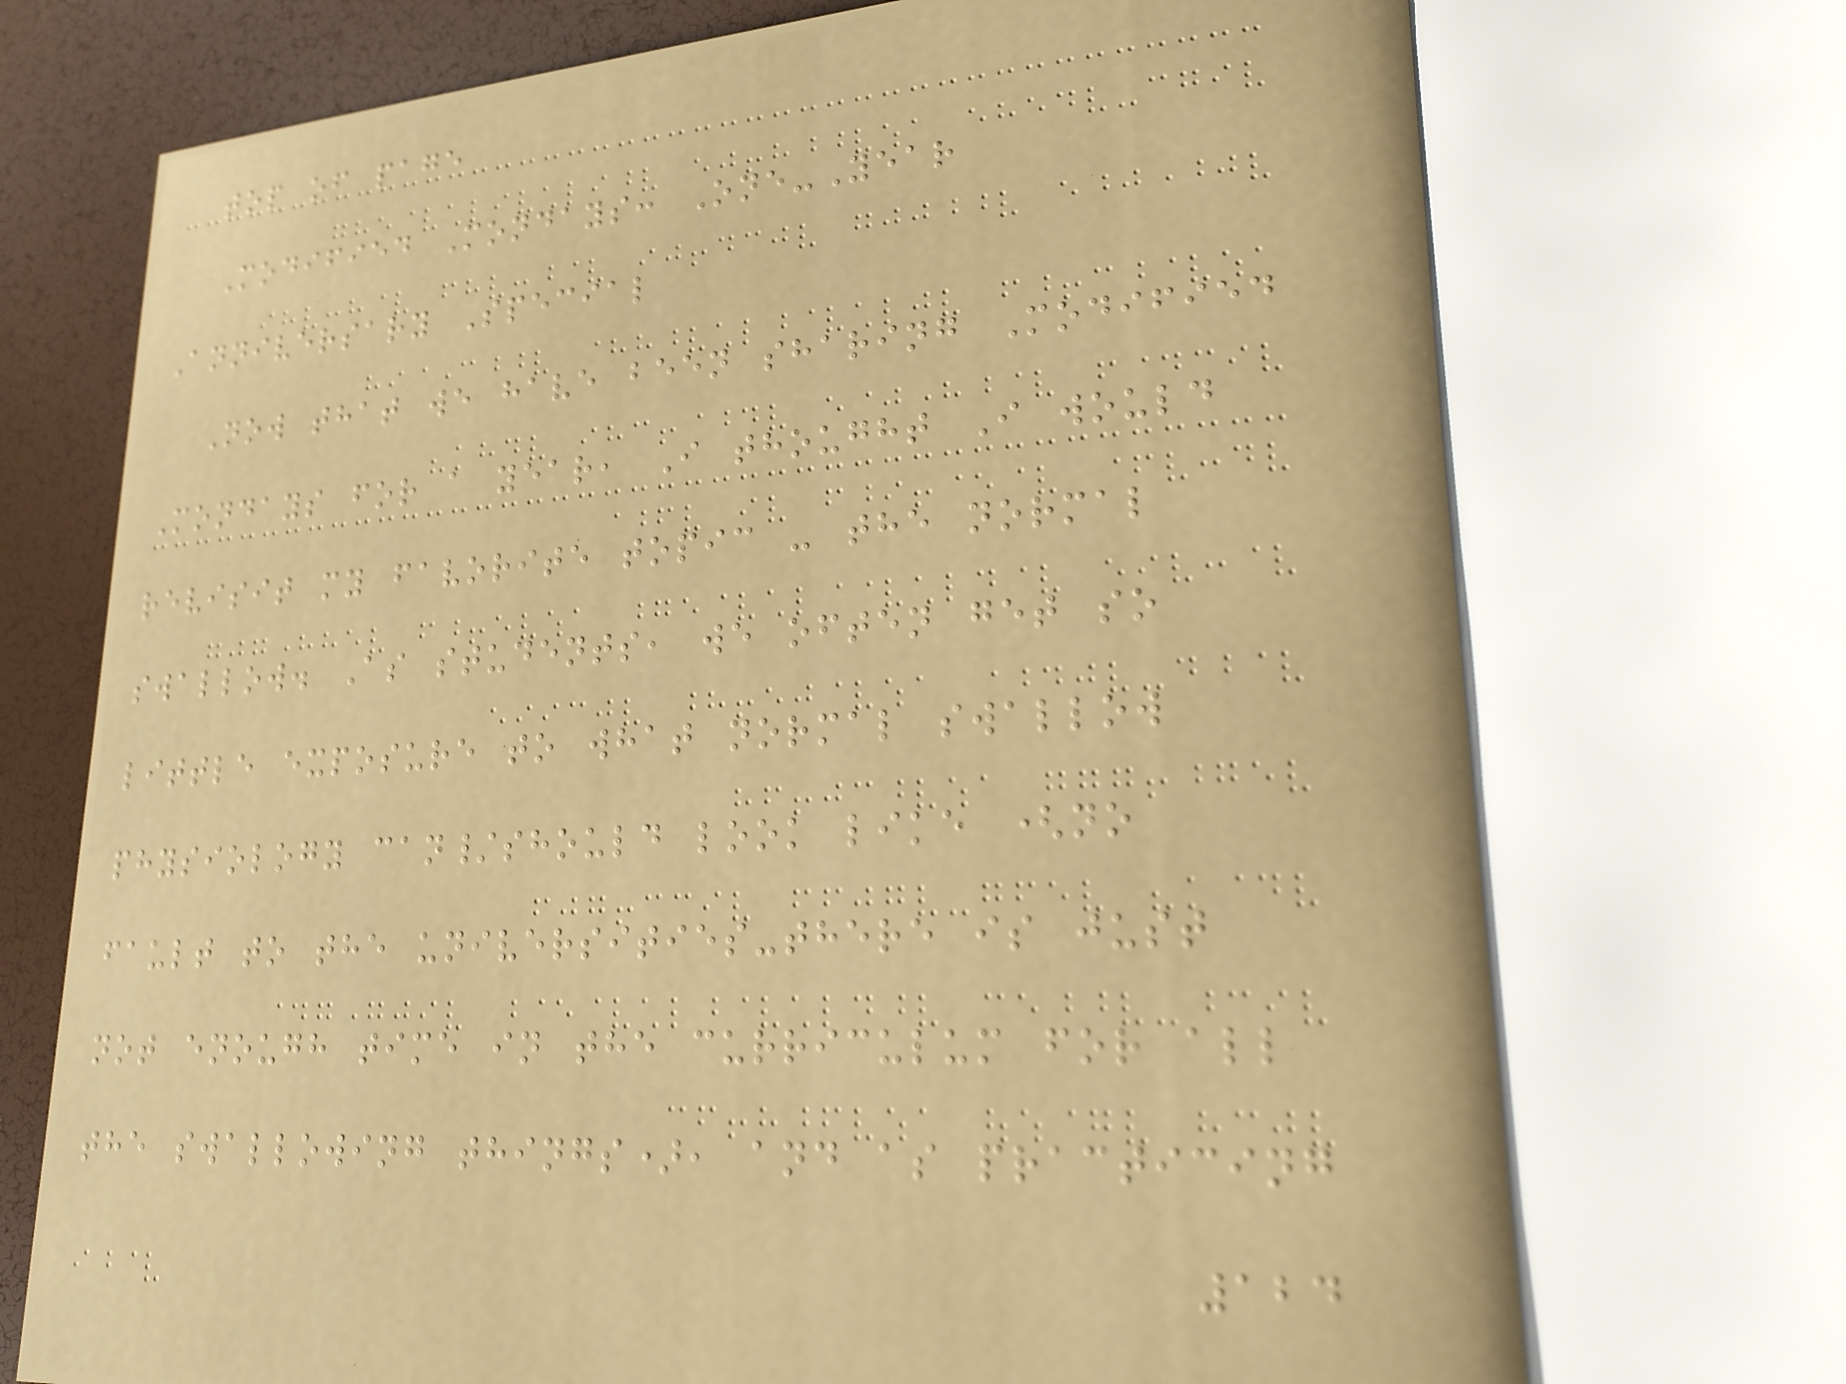top of page
Modified Mondays: One-Year
Anniversary Special
Now that we have been sharing Modified
Mondays for a year, I thought I would
revisit my favorite topic - the normal
swallow. As students, we often get so
little exposure to what normal swallow
physiology can/should look like (no
fault to the universities-there is just
not enough time in the curriculum for all
the swallowing things), and as practicing
124
